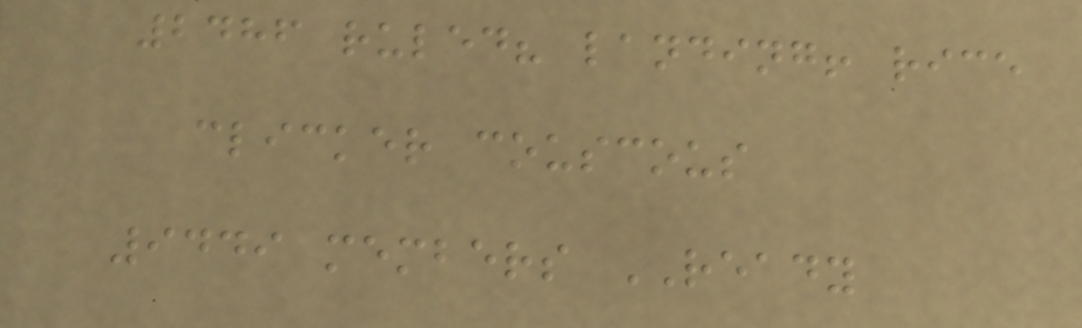2486 ruled? landing! rice
clicker couscous
9449 members READY
